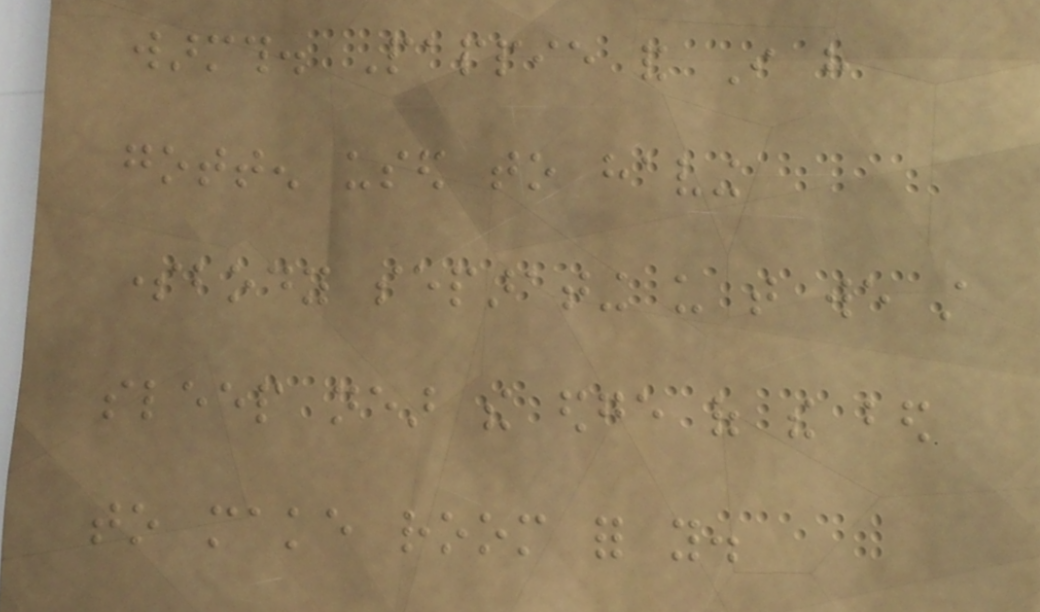warmth. Pappie and I have
gotten used to having
somebody separating us that we still
sleep near the edge of the bed
to make room for you.
